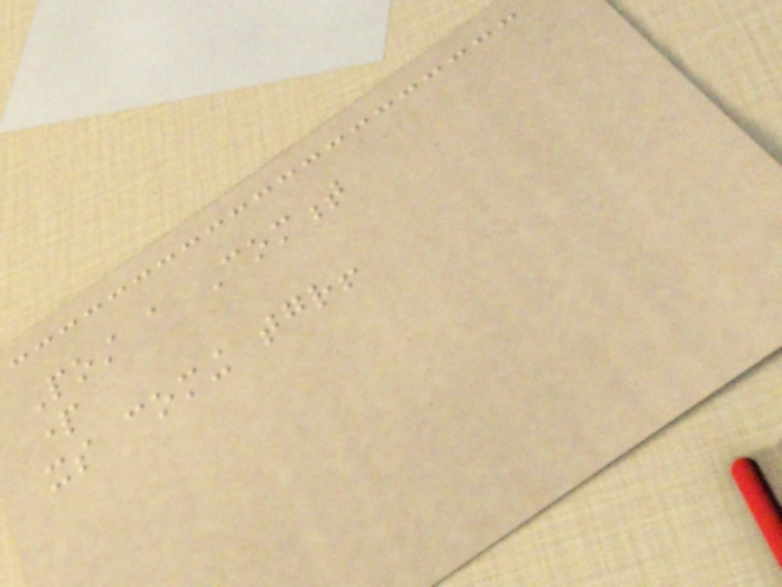Post a Comment
part
its coming together!
